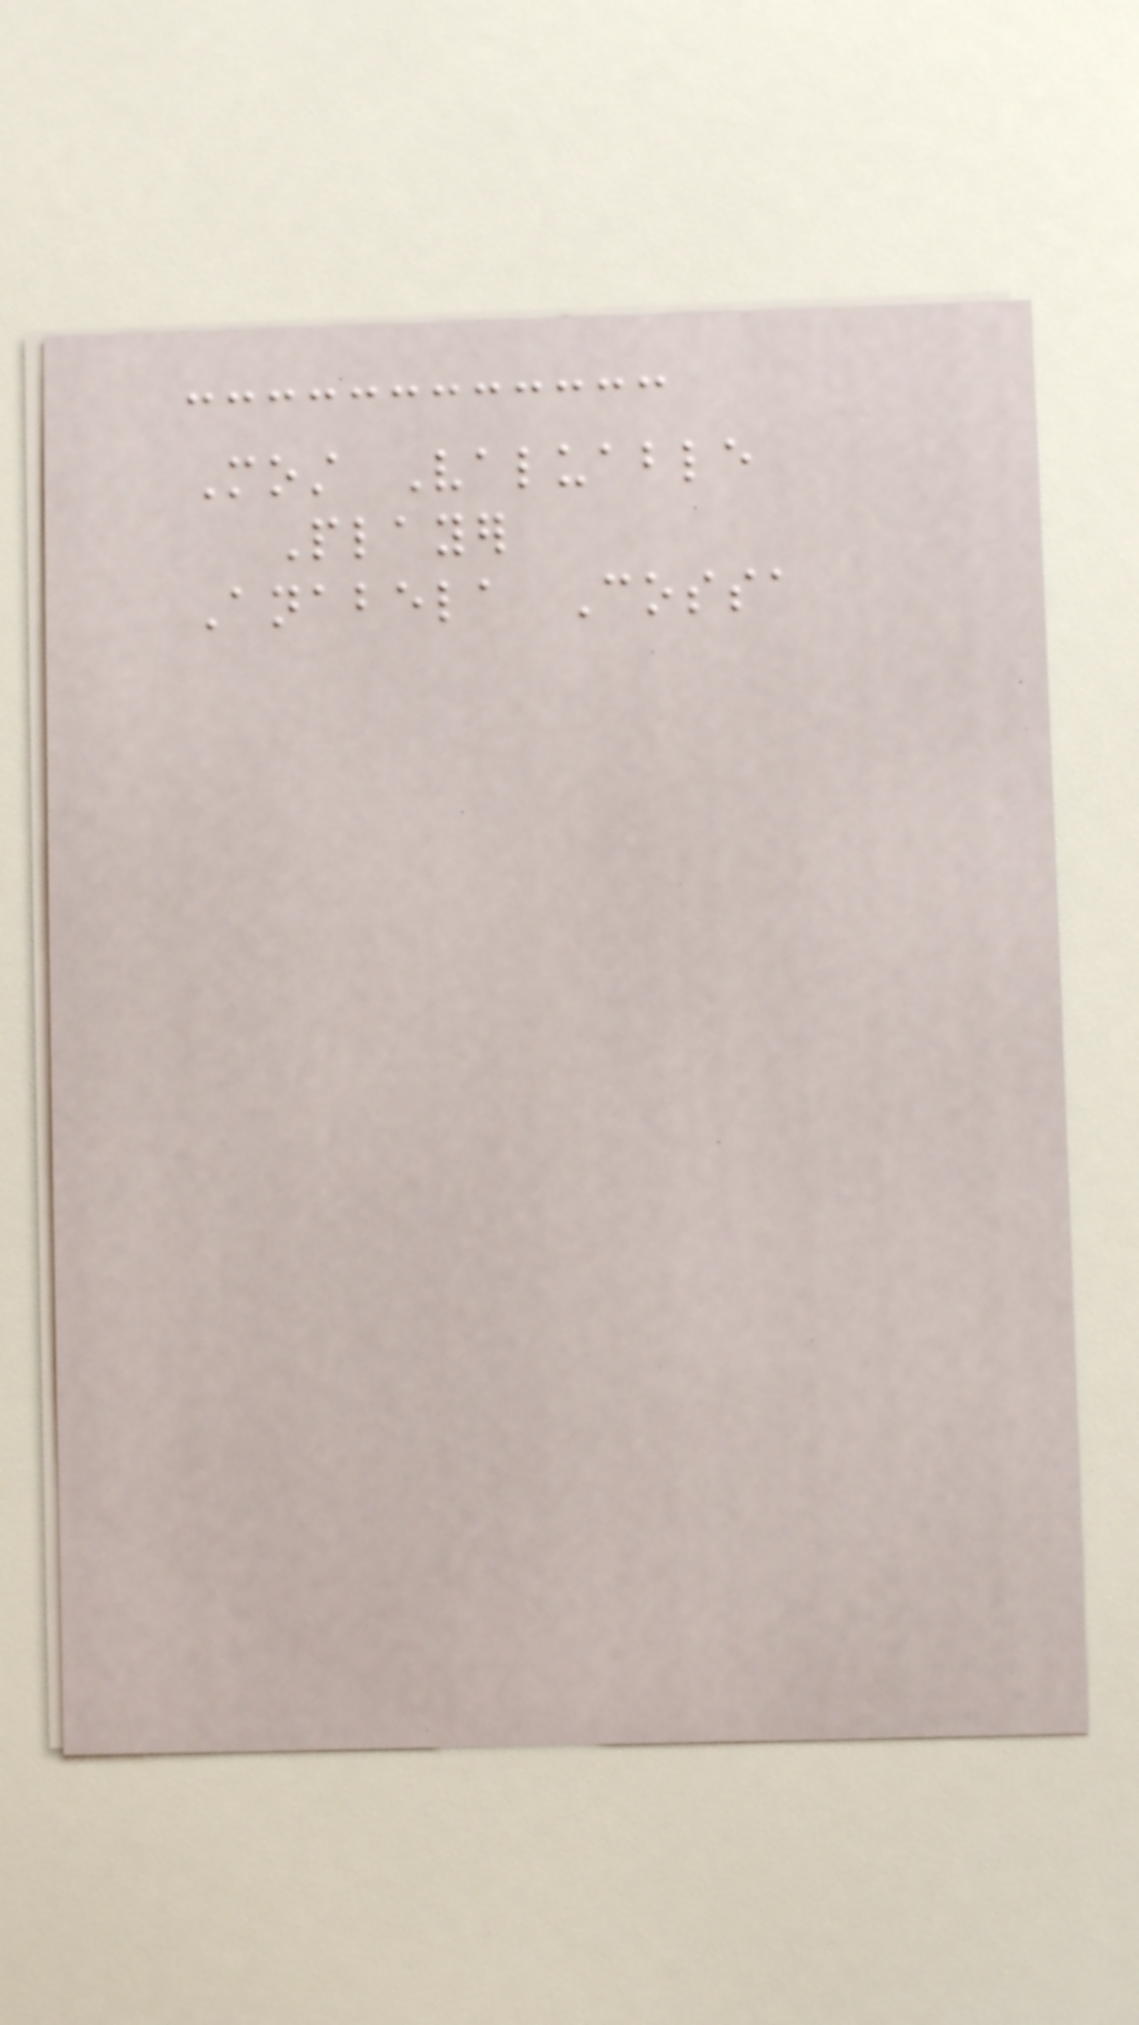Most Valuable
Player
Anabela Cossa
